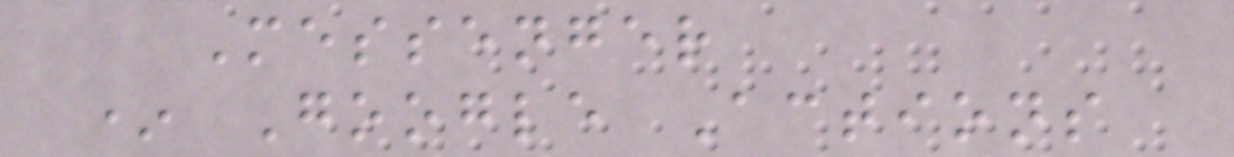Messenger
* Google Actions
